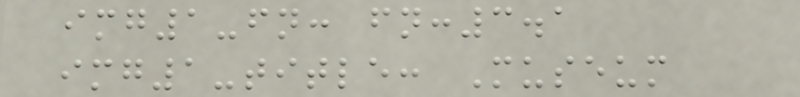img1-fn: fn:3.1
img1-title: Museum
